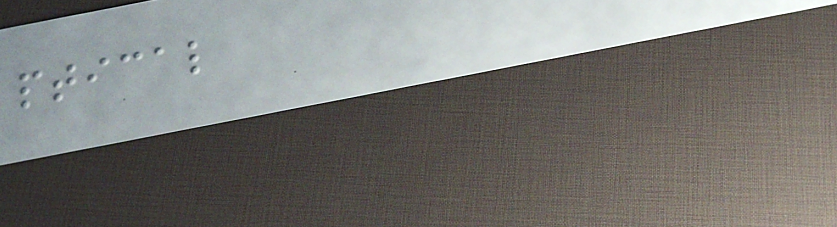ptical
